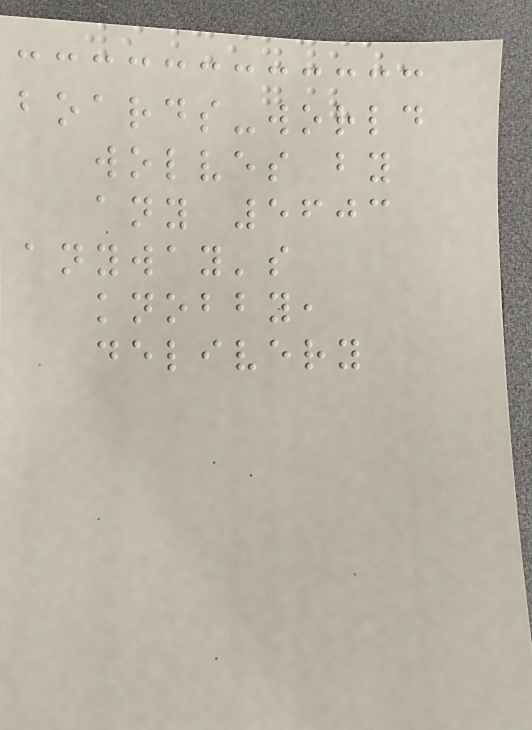boards-world
wolves by
any 5603
anyway's
knobby,
delivery
